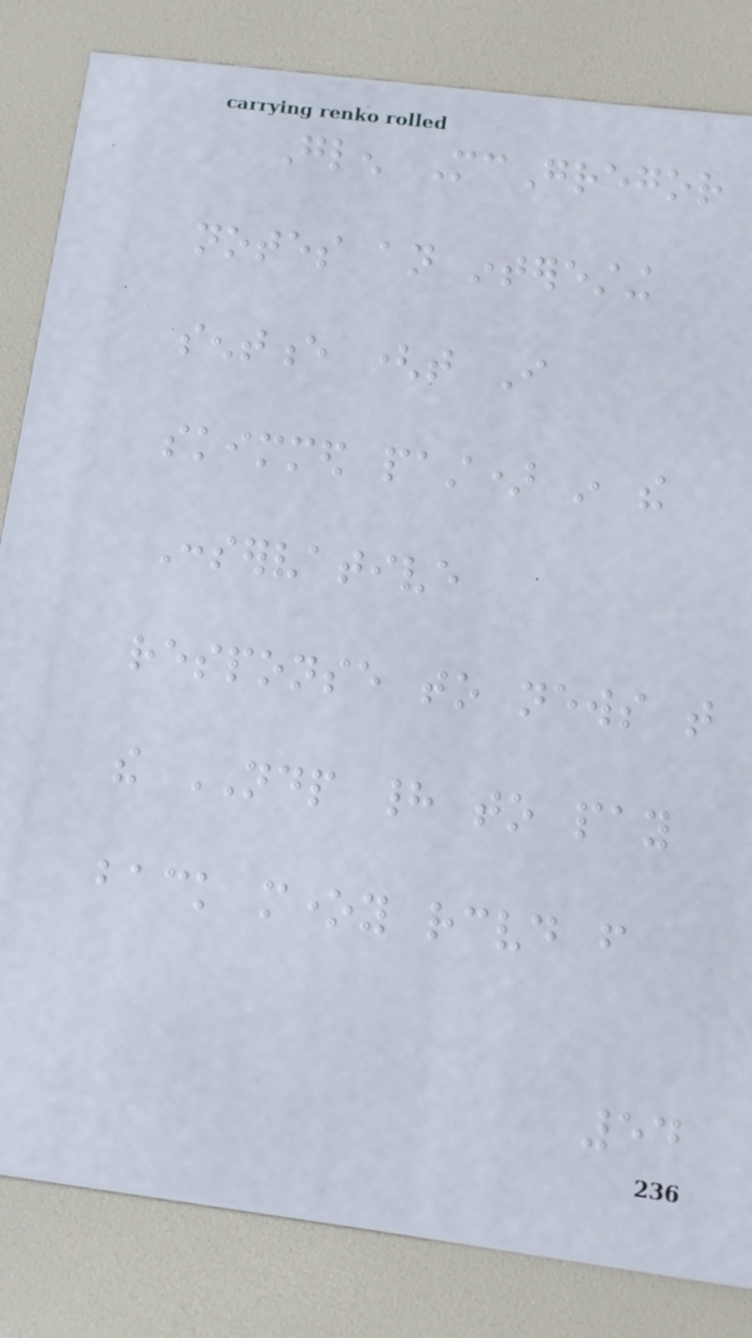Glen McGregor
notes an interesting
sentence (that I
skimmed past) in the
Conservative
response to news that
the NDP had to pay
back money received from
54
